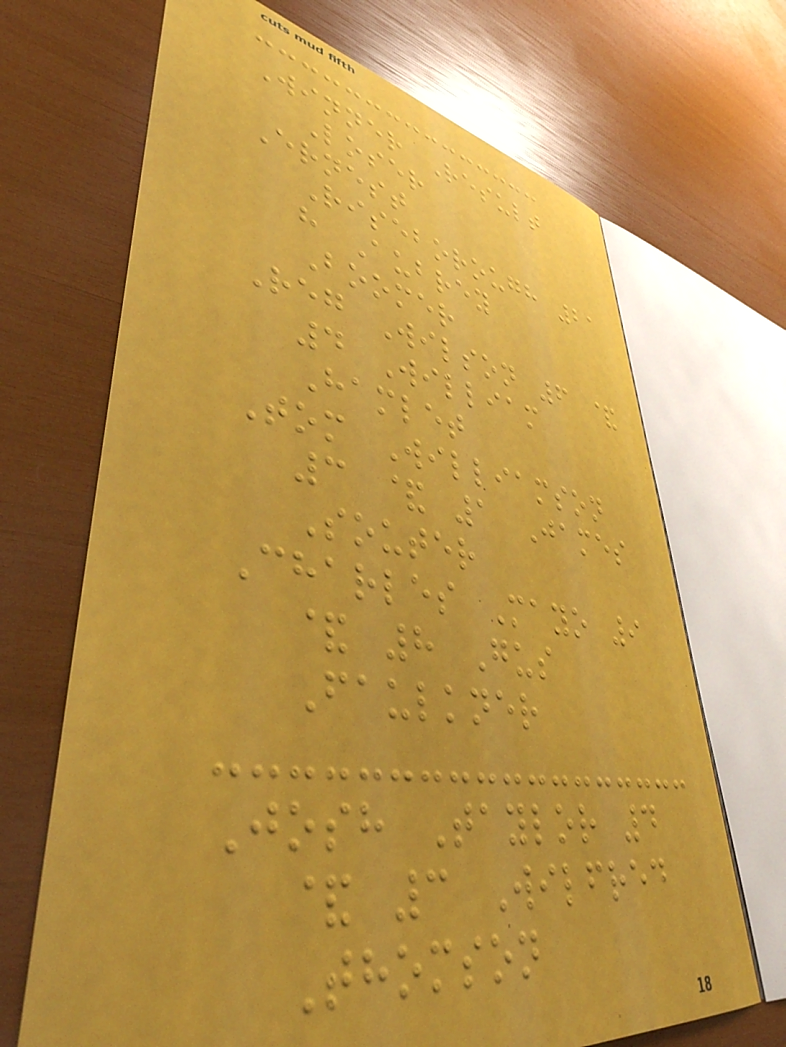Winner Result
Loser
Ernest
Riseborough 21
h Aubrey
Boomer
Reg Wilson 6 &
4 William
Hamlet
Tom Williamson
3 & 1 James
Souter
Charles Mayo 9
& 8 Gus
Faulkner
Josh Taylor 4
& 3 Wilfred
Thomson
